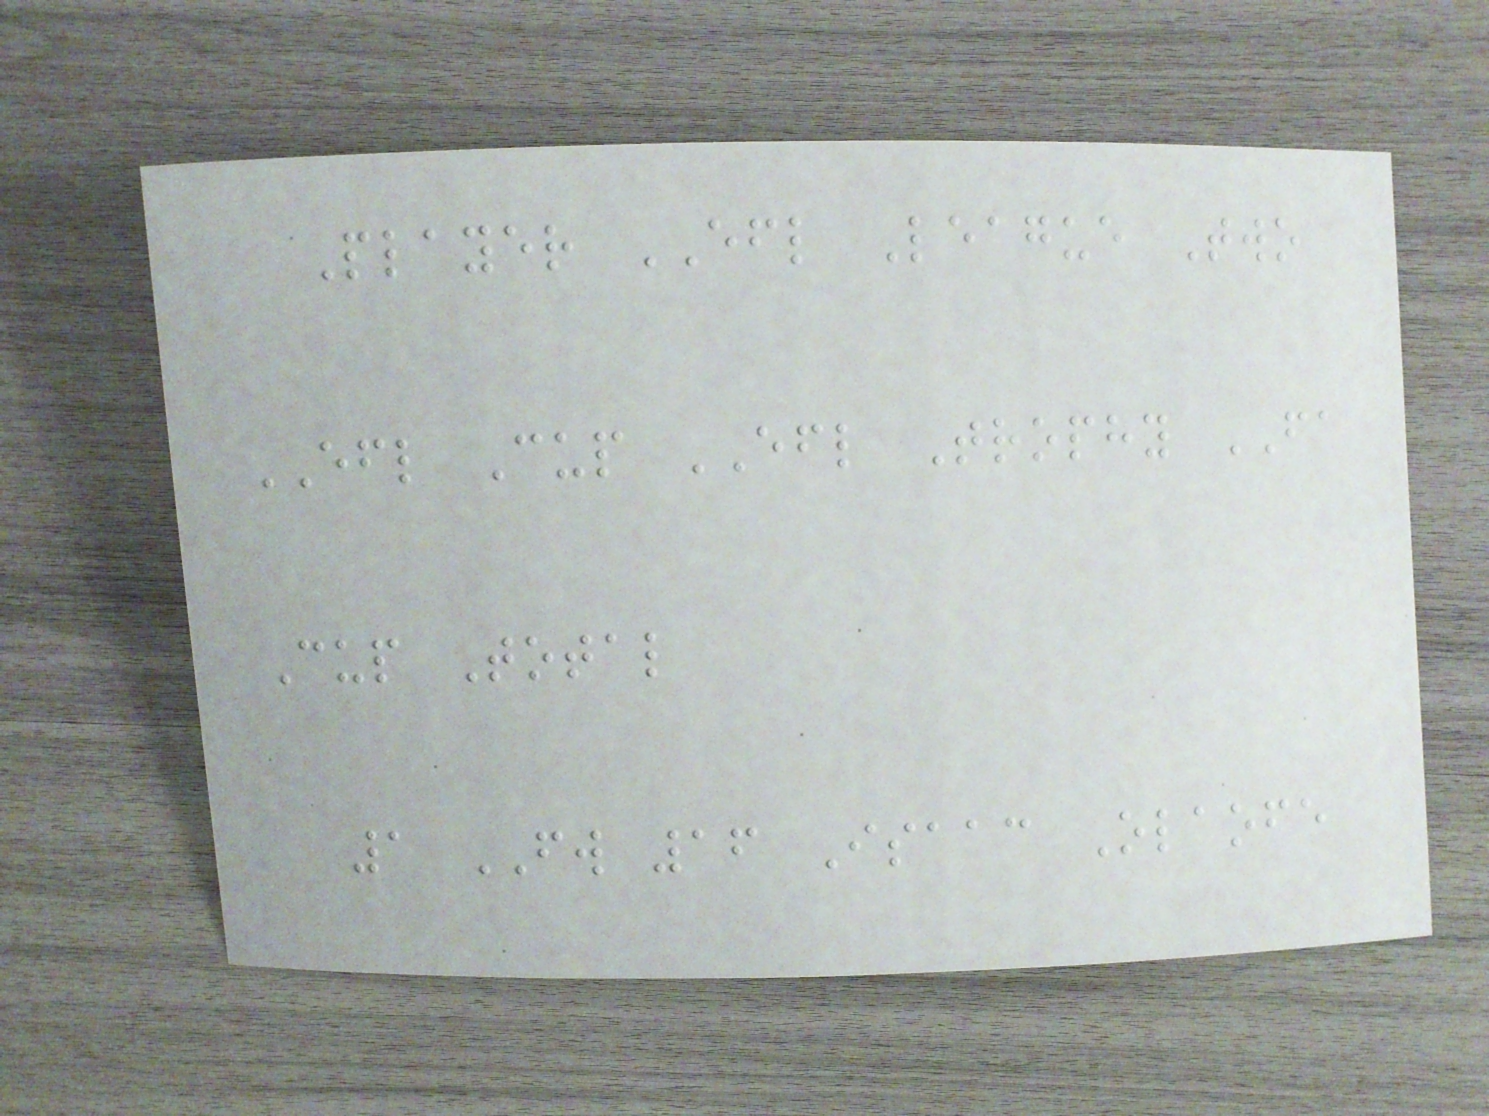Player EFL League Two
EFL Cup EFL Trophy FA
Cup Total
1 FW 16 Isaac Olaofe
